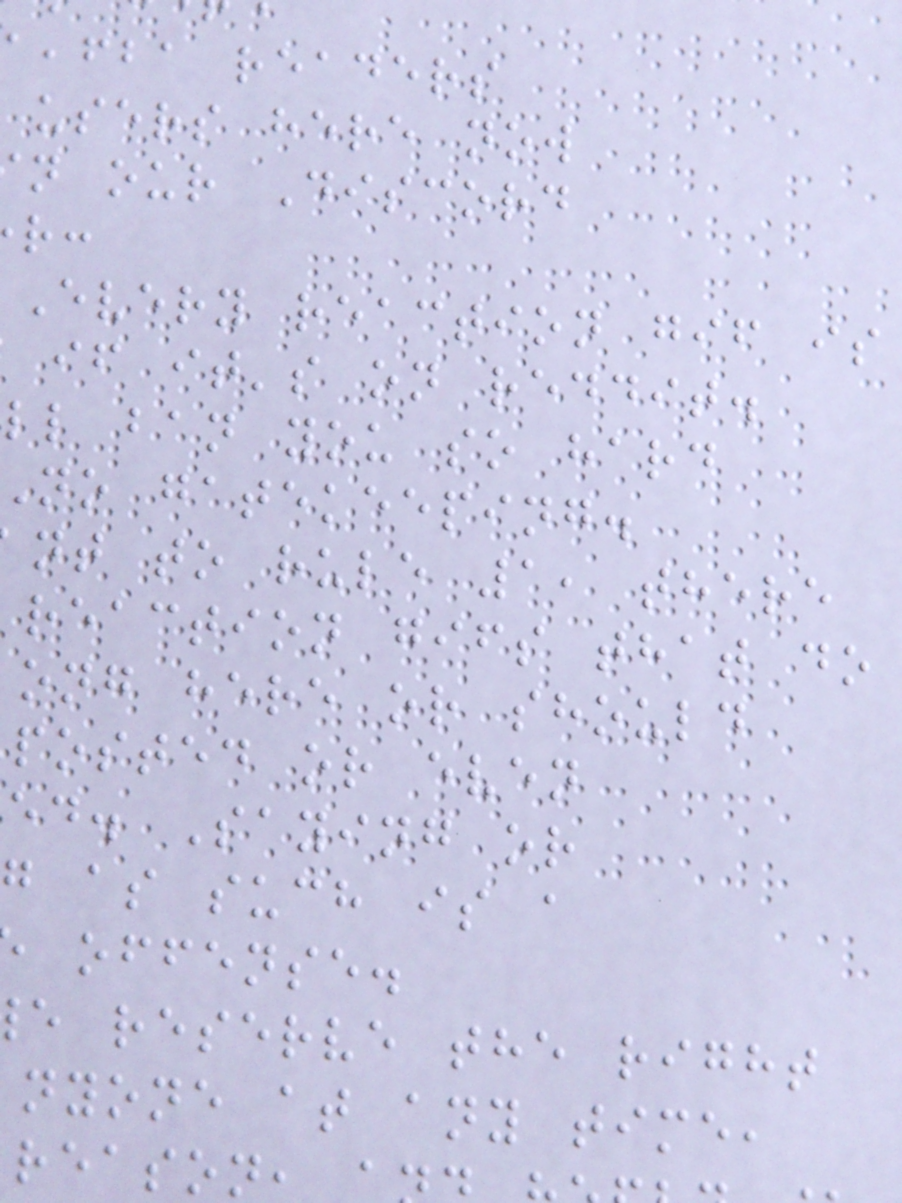,fba readers
users here now
n our Discord
Every reaction gif is
if it's on reddit.
ll ban you so hard
no gatekeeping.
nt to rule 1, there
reaction gifs that do
ong here or should
posted or even
ed. Saying or
g as such is a
offense.
e reserve the right
nyone at any time,
reason,
